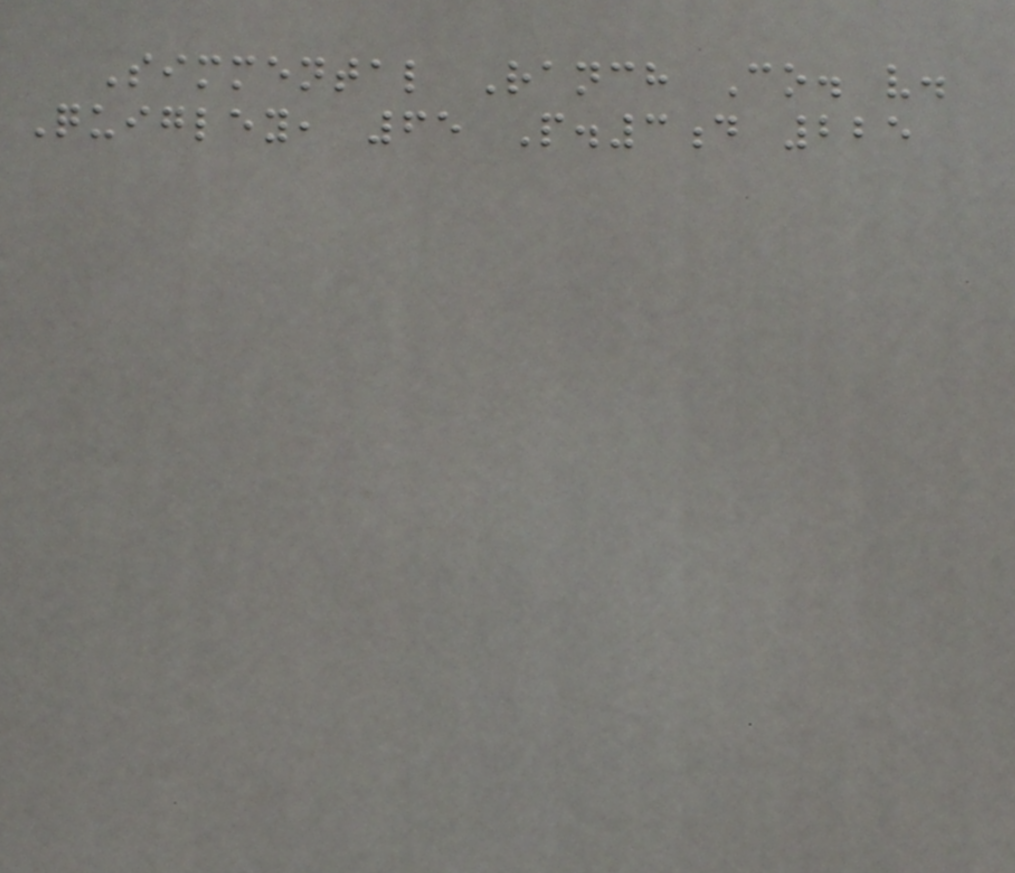Simmental Ranch Co. v.
Quigley, 65 P.3d 225
